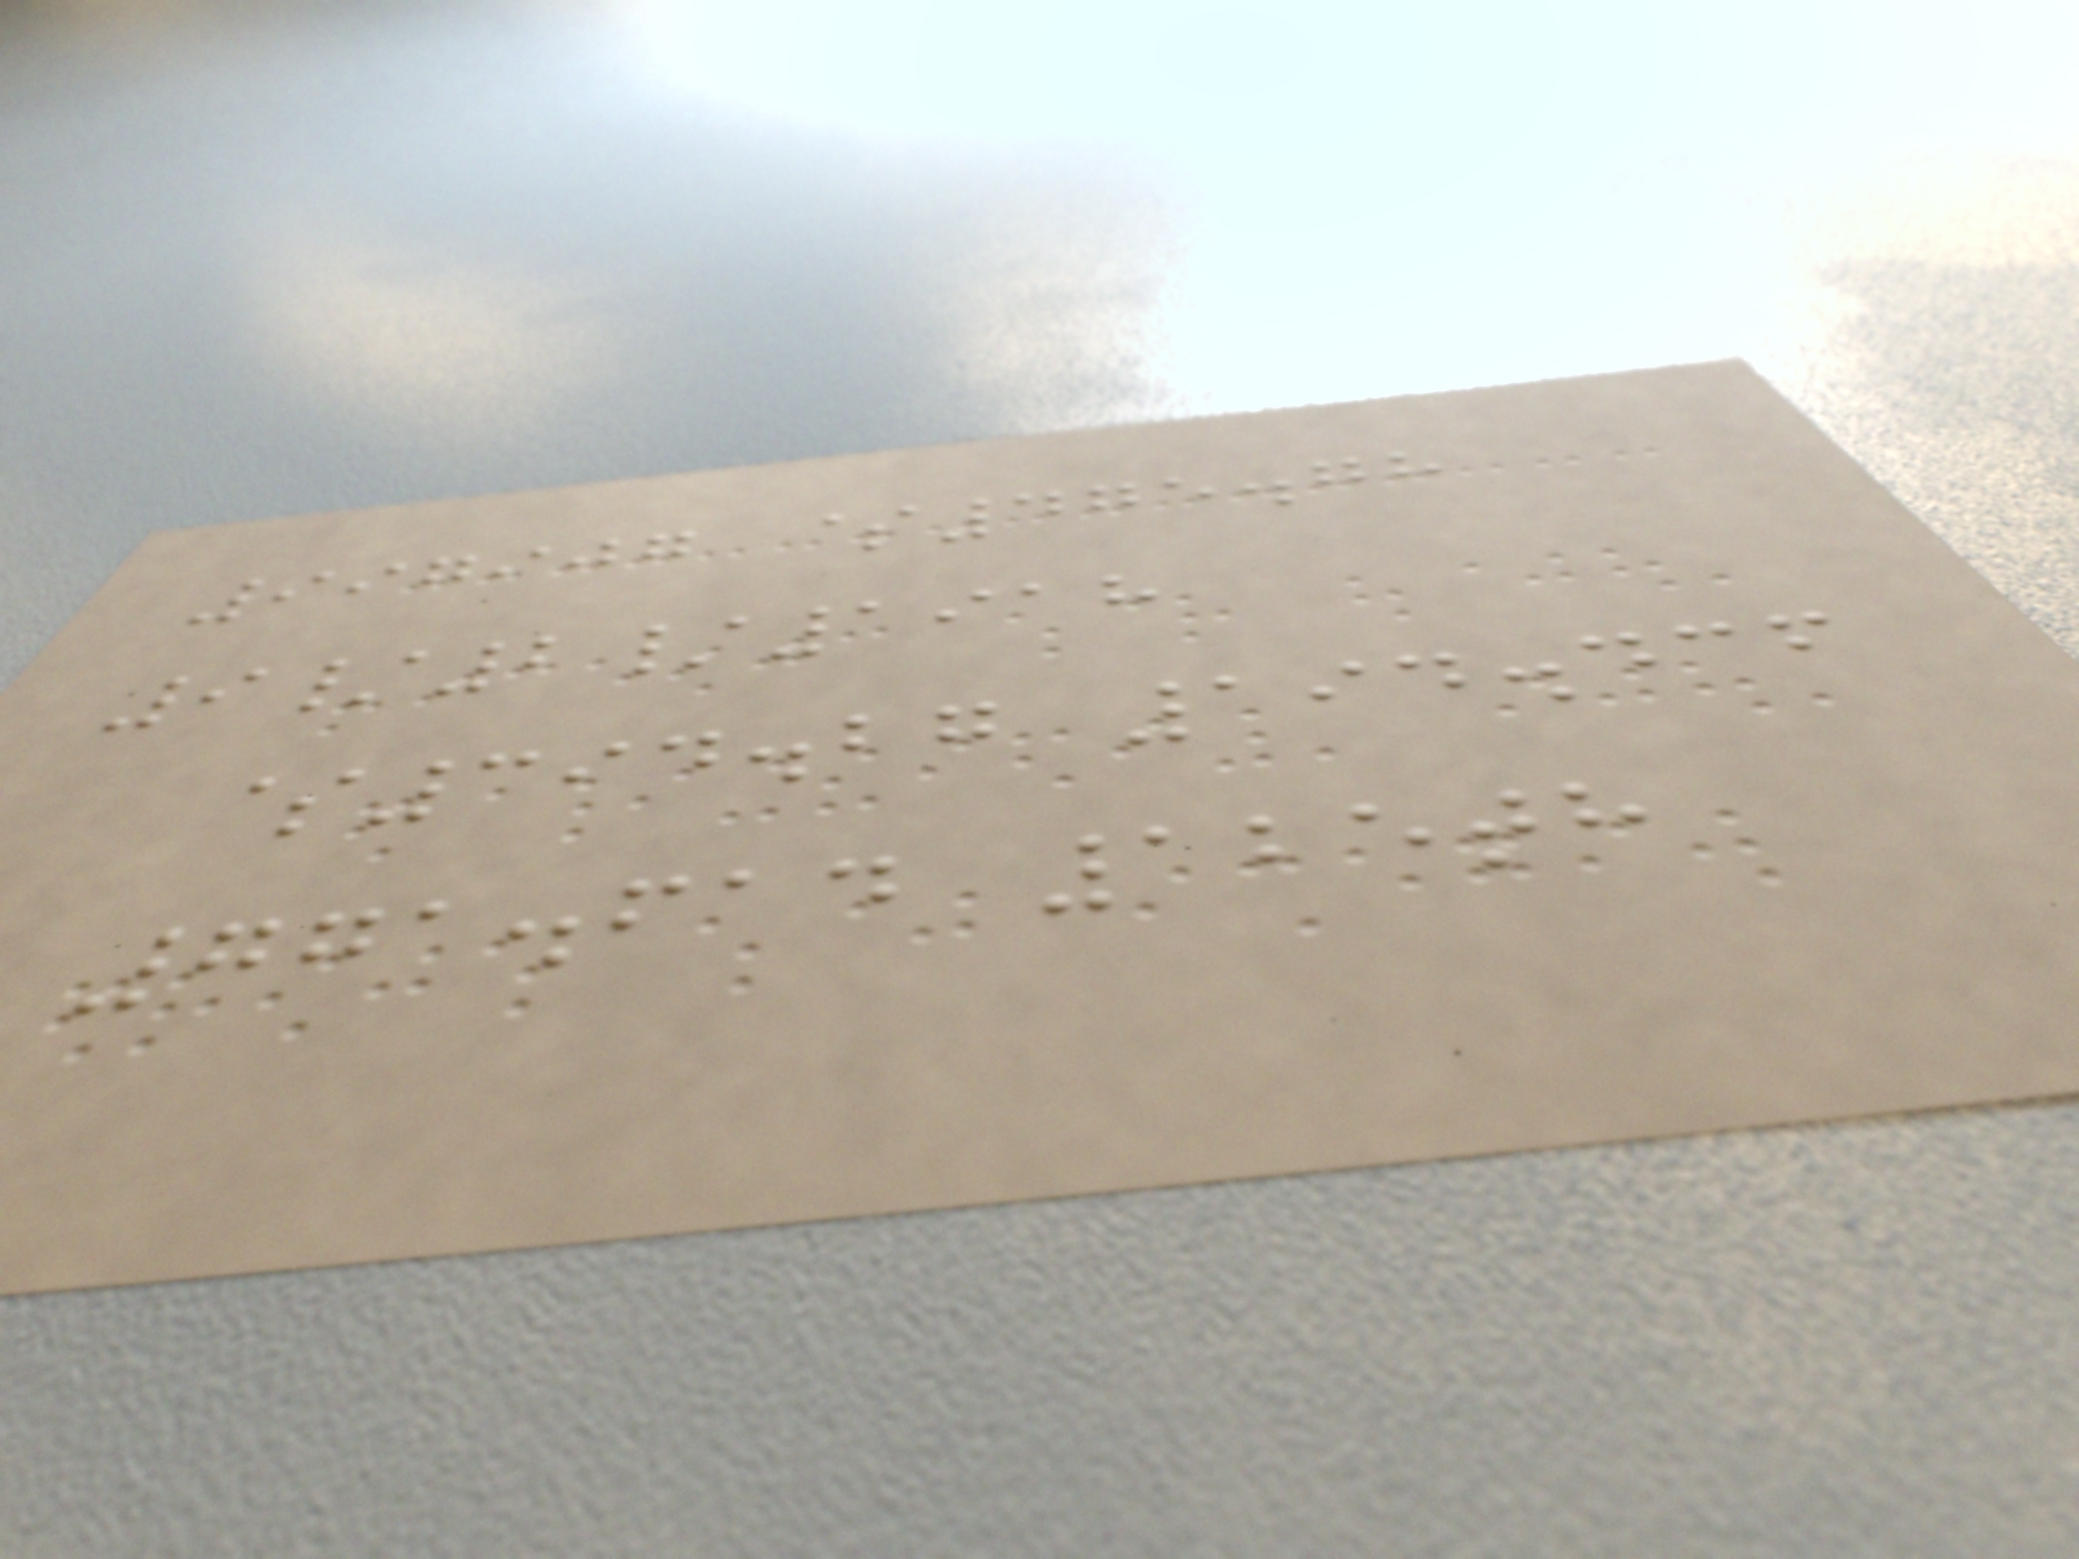997907 $475.78
9/2/1918
$394.27 194.436
771.614 125th
